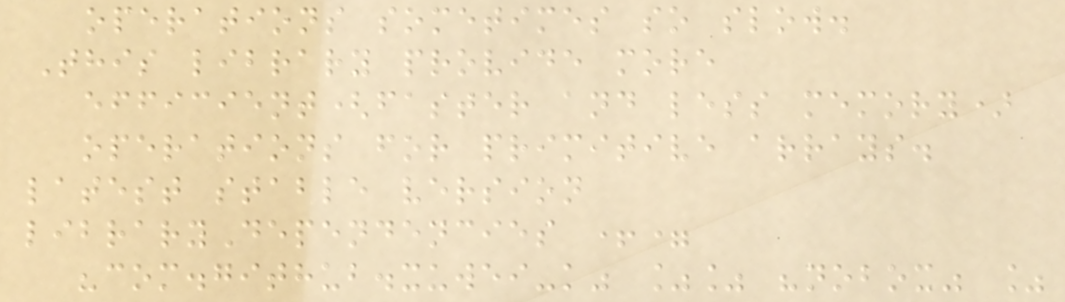operations sometimes so slow.
This library provide more
efficient(faster and less memory)
operations for primitive arrays.
latest stable version
libraryDependencies +=
"com.github.xuwei-k" %% "nobox" %
